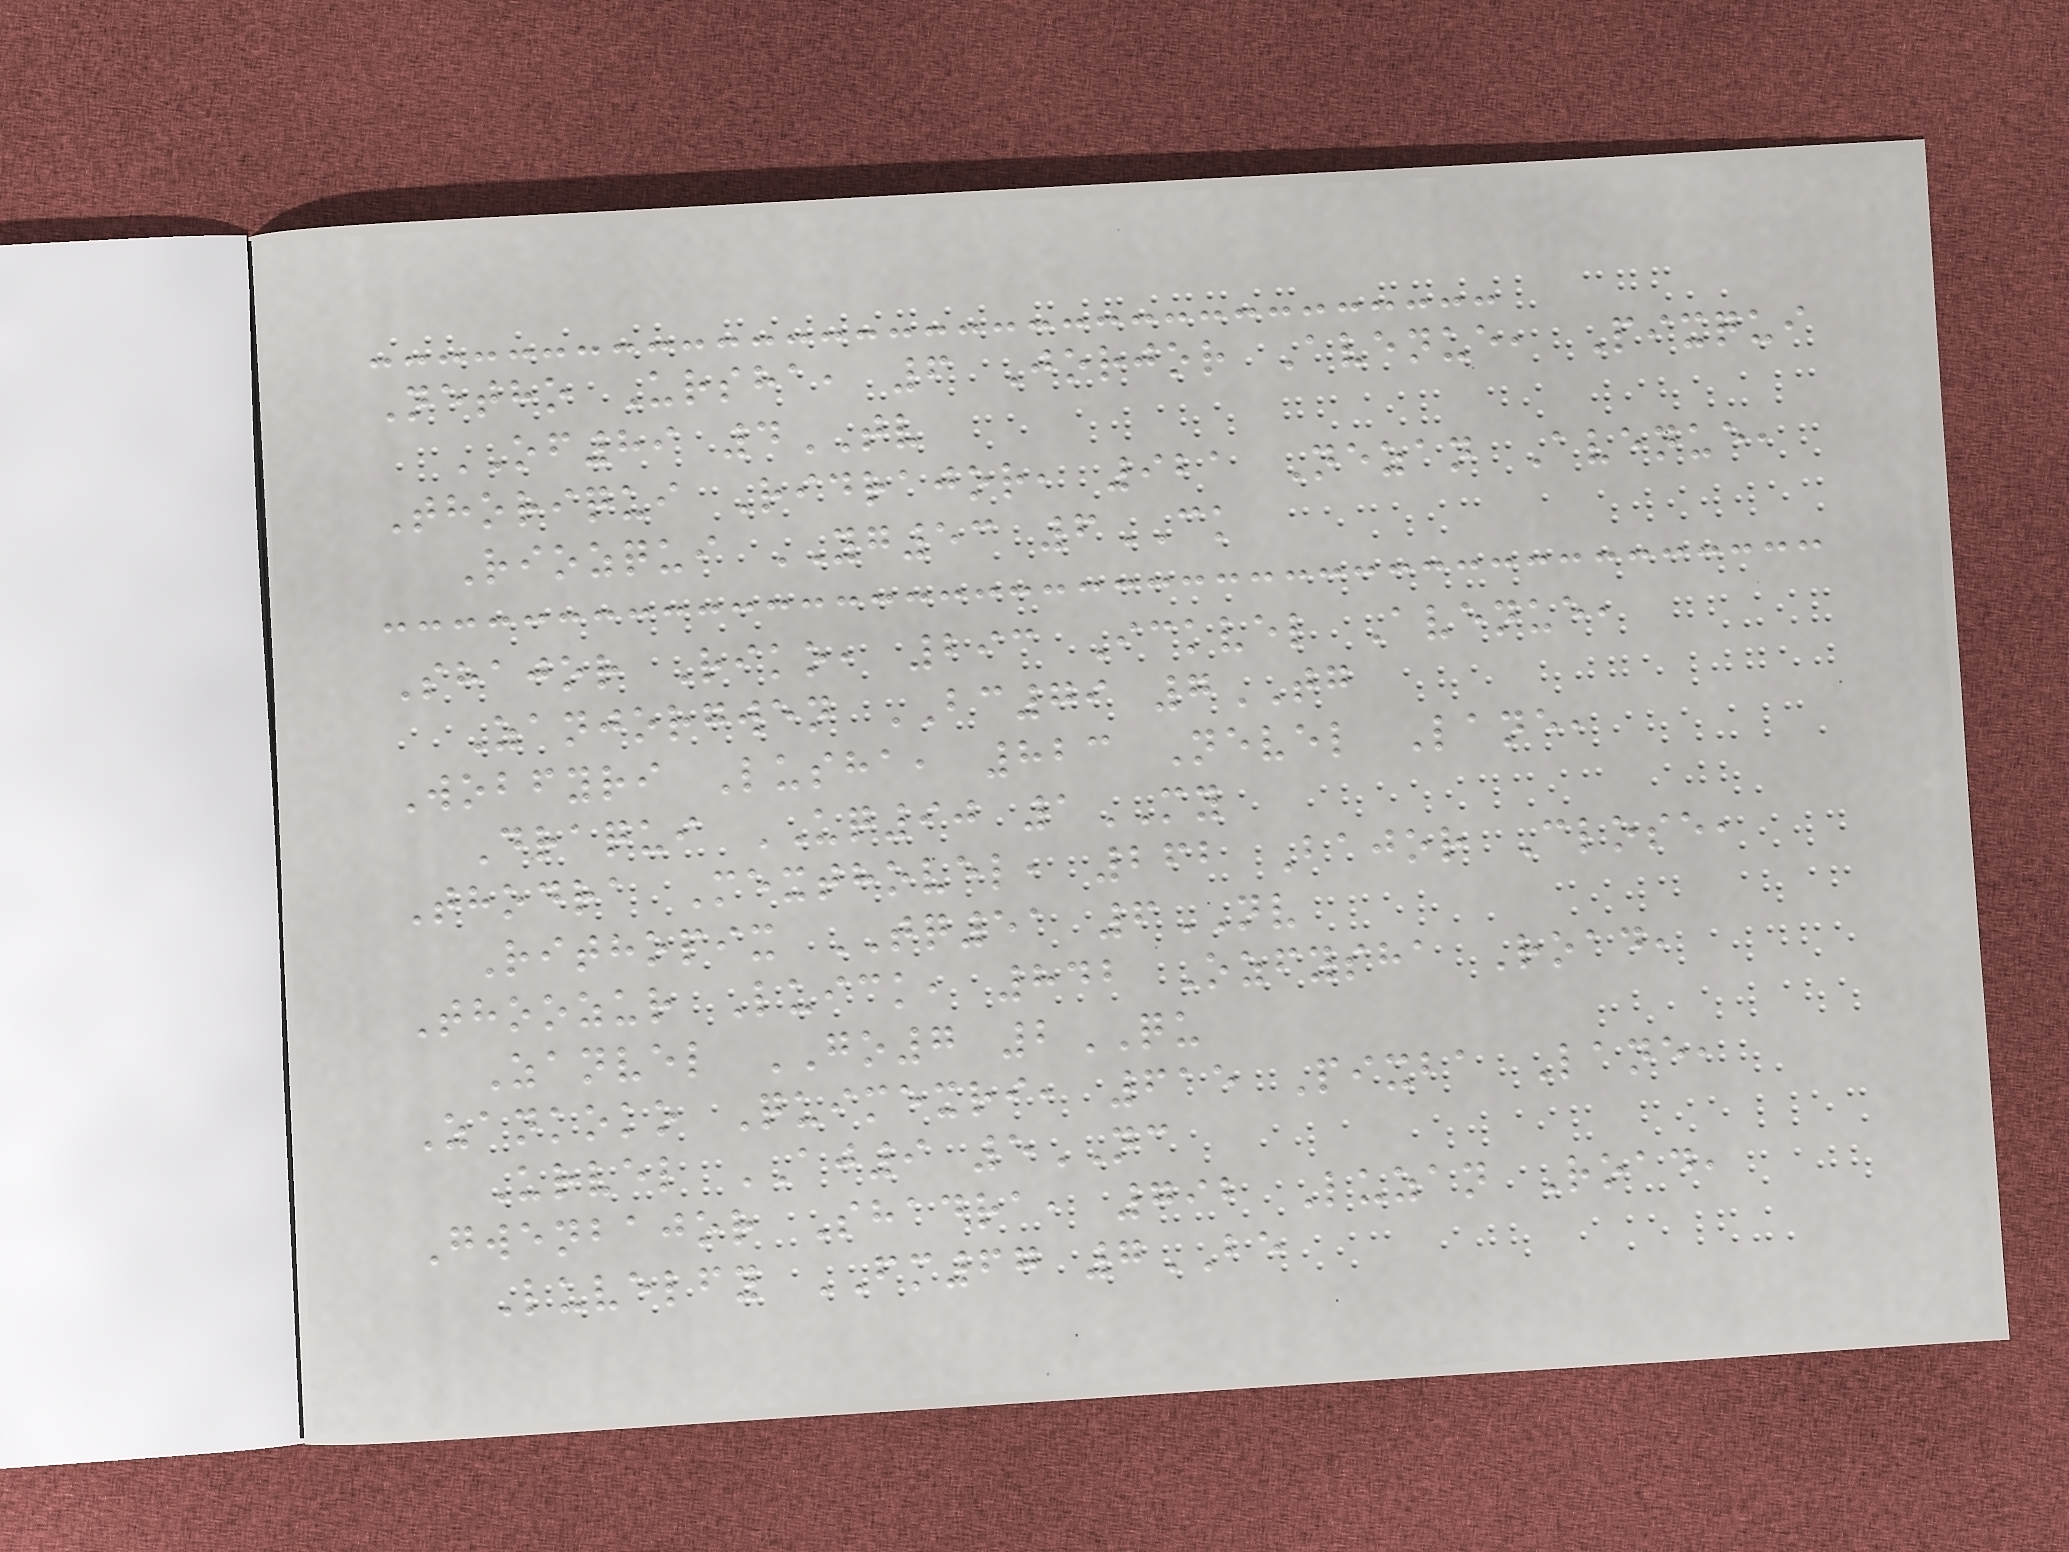Netho Ursha, 6 Jorjor Avenue, Pixqui
OF89 4TV
Thoriqui Ridrajor, 921 Nezan Avenue,
Riozqui YG53 6CK
Shajor Riko, 293 Ickvel Avenue,
Zanjorgwen BC79 7TG
Wobfyri Lusha, 823 Nevel Lane,
Draqui UQ90 1MY
Thodra Mexthovel, 262 Bajor Close,
Rithopix TQ51 6NV
Thoozur Luick, 842 Ozfysha Road,
Zanvel GO7 2QU
Zankoko Quimexri, 615 Pixba Lane,
Urvel AJ9 5NC
Gwenbajor Shadra, 792 Luzan Road,
Luvelfy FM67 7BE
